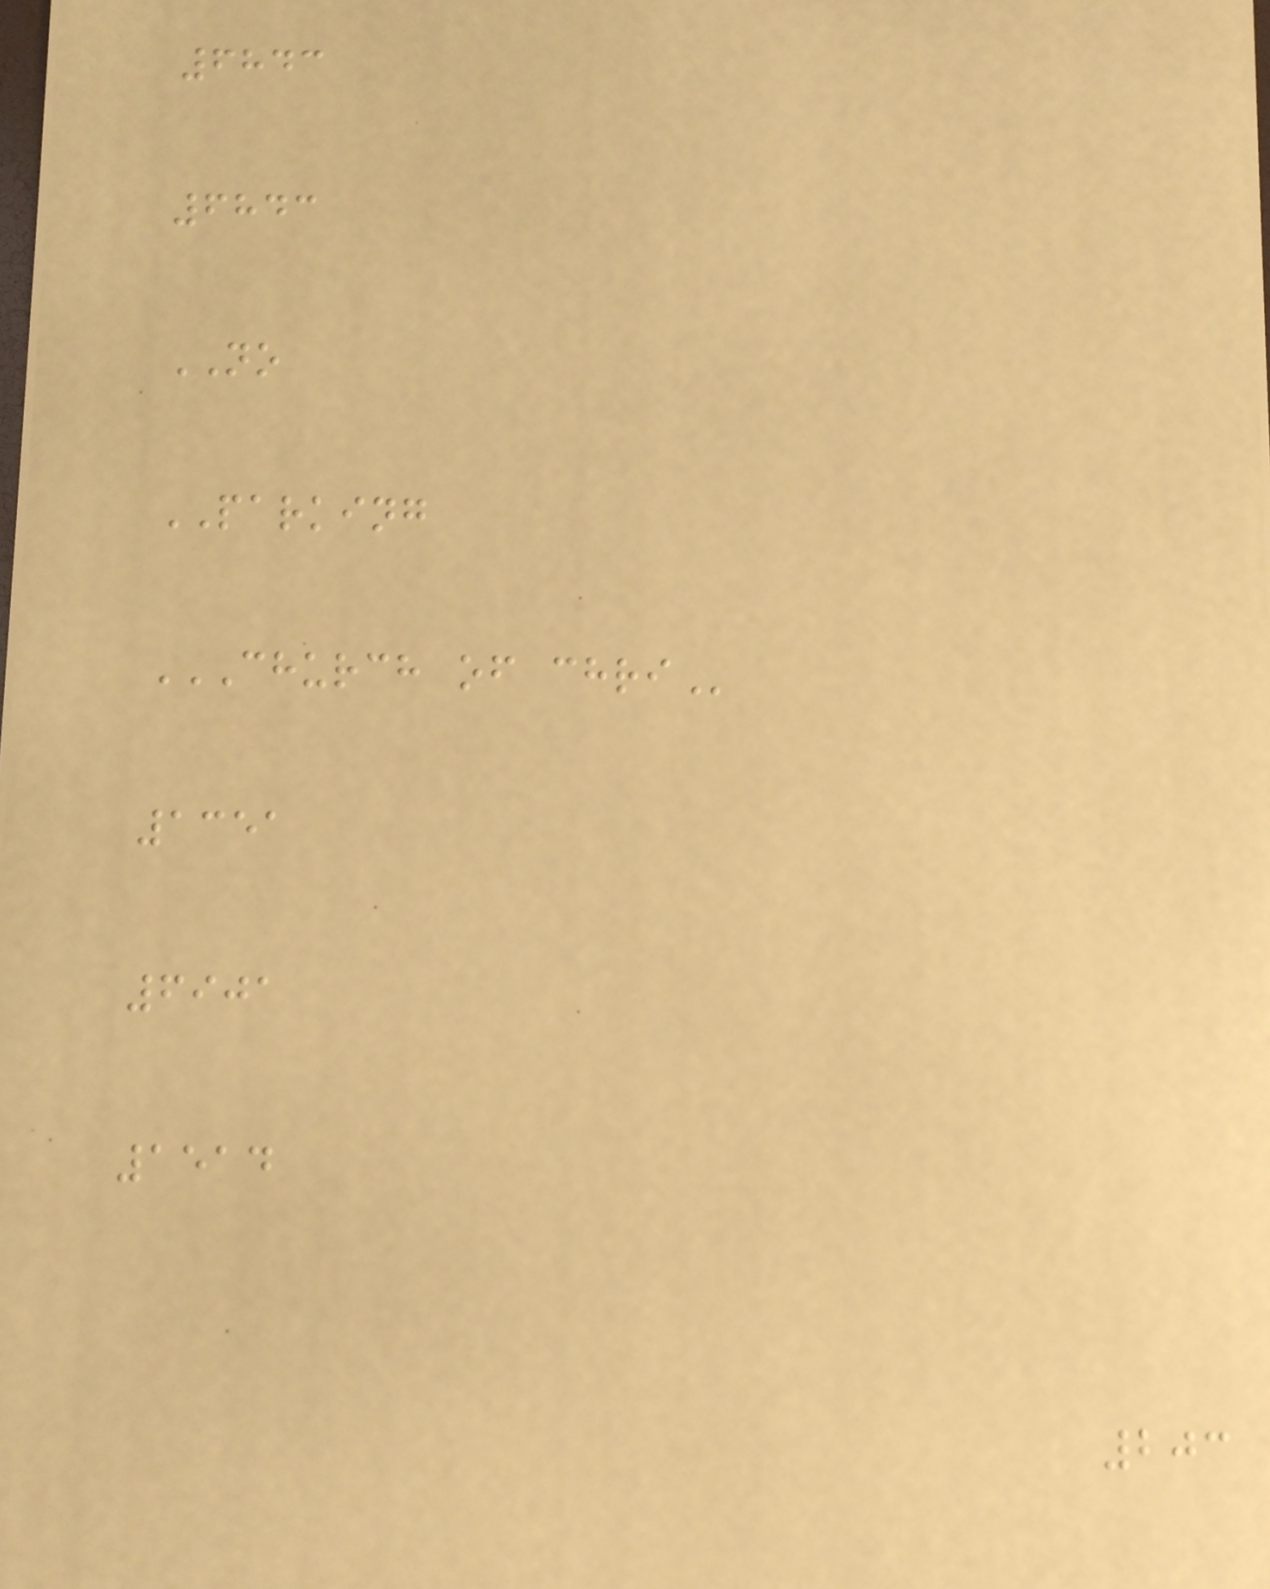6843
6843
NO
PARKING
CHURCH OF CHRI
1351
6901
1514
203
